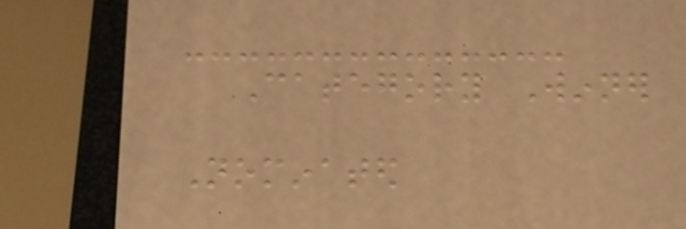Category Winner
Nominated
